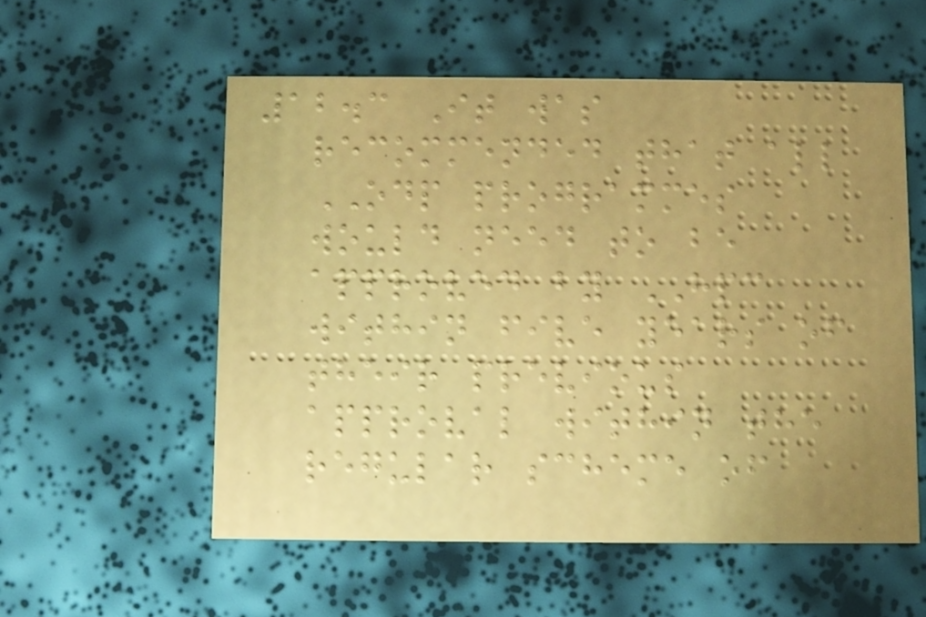12.3 It was
recommended that all
ODP programmes
would need to be
approved by HPC
within five years of
their previous
approval within the
regular scheme of
